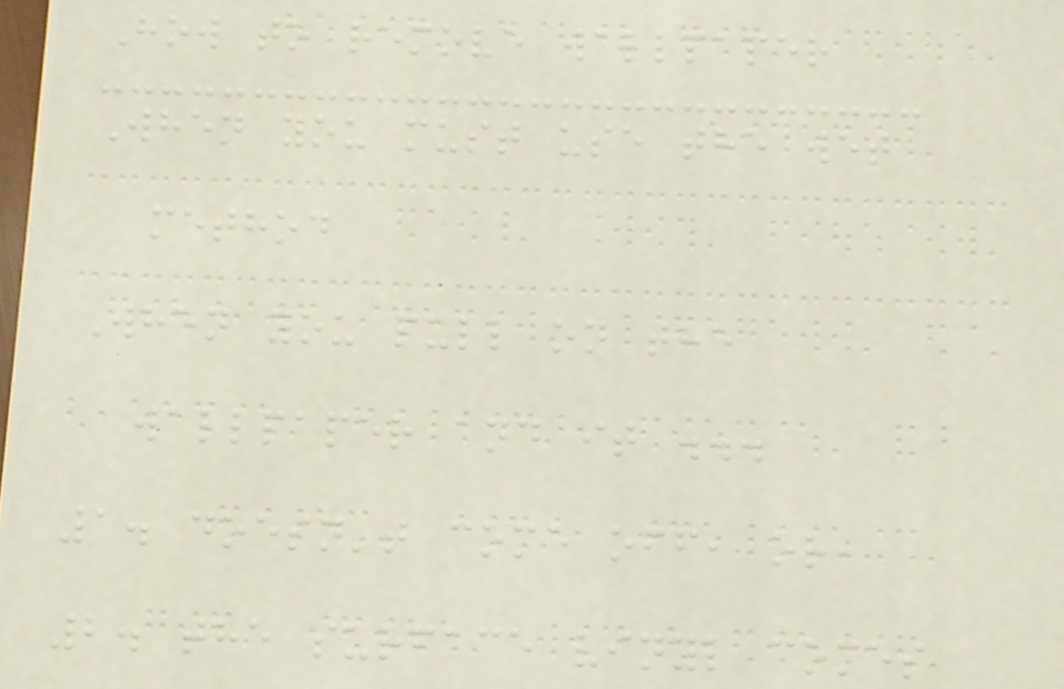How to remove wallpaper
When you must use the wet
method
When you pull on the
wallpaper and it ...
1. doesn't come off, or,
2. the surface vinyl comes
